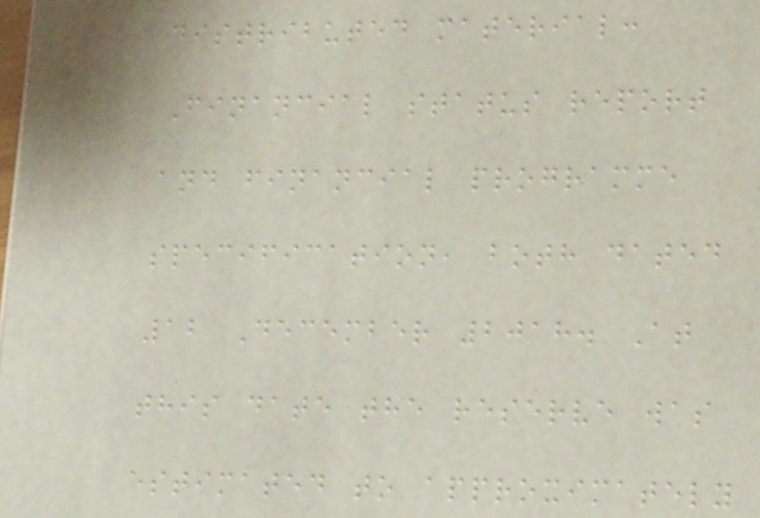distributed material:
Financial status report
and financial programme
specification, both dated
12 December 2018. At
this date the reserve was
estimated to approximately
